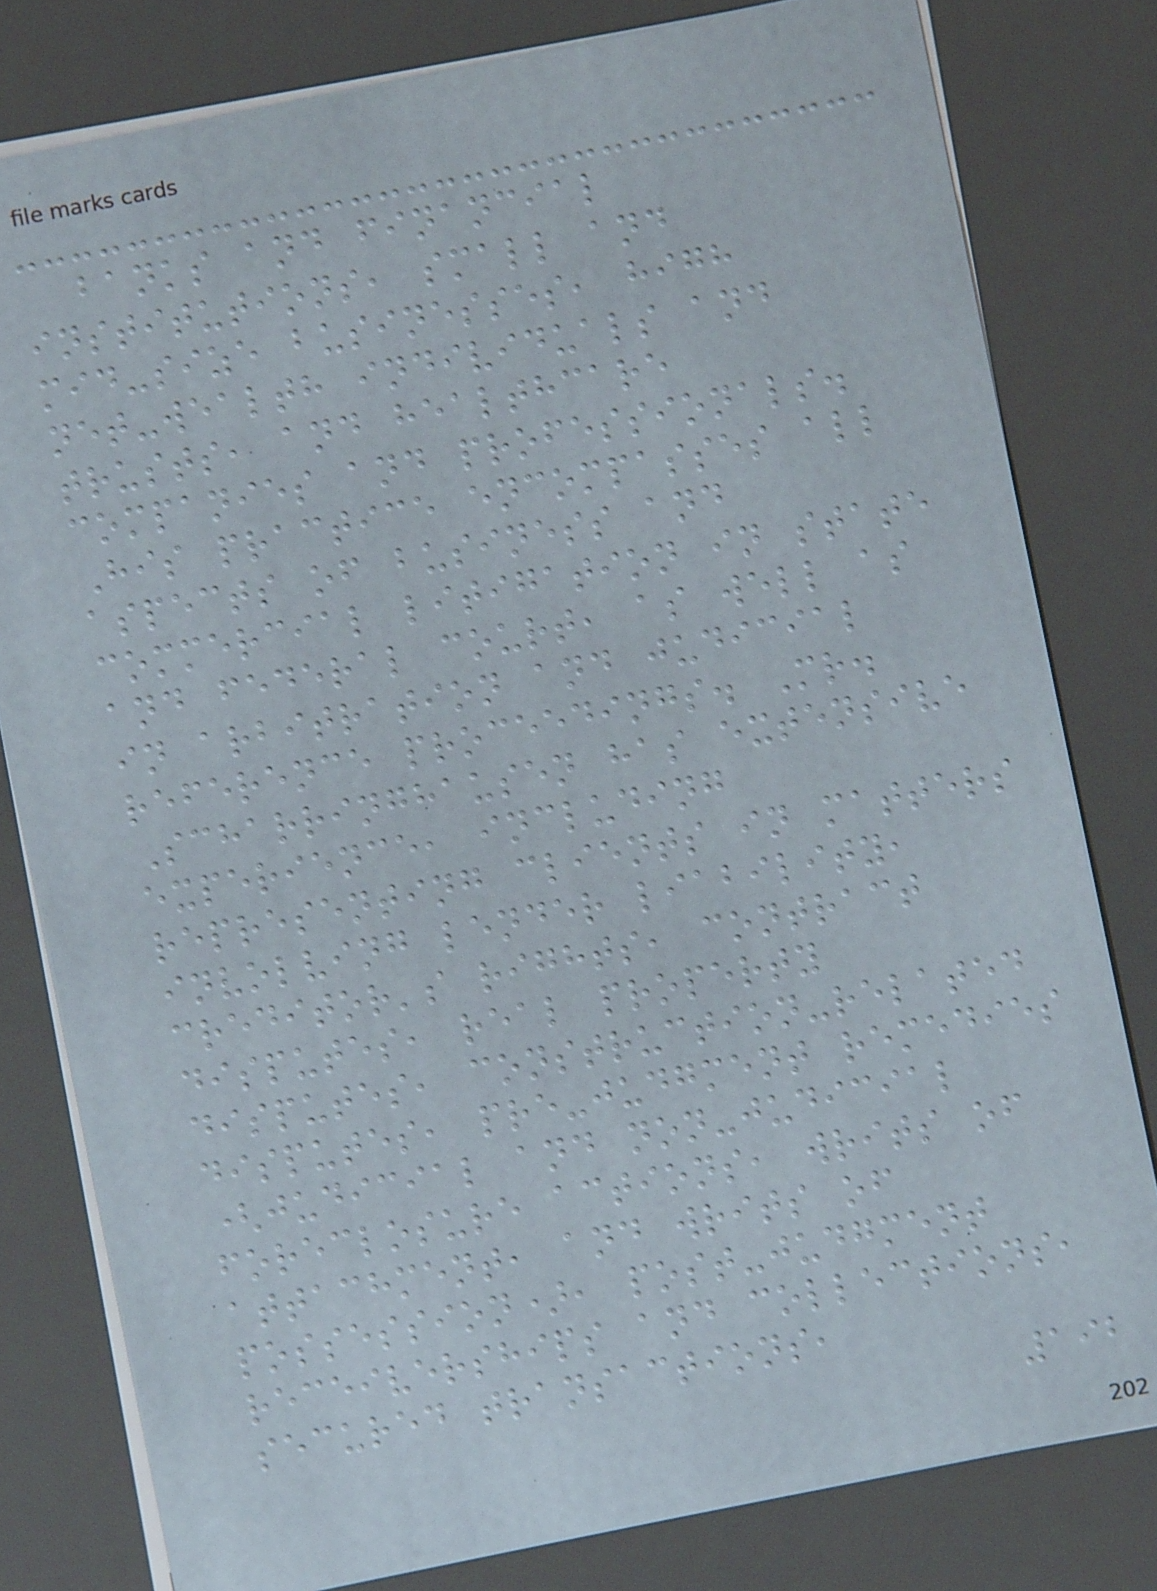banks and financial
institutions, small and
mid-size businesses, high
net-wealth individuals and
trusts, and healthcare
companies and professionals.
His practice encompasses all
aspects of business and
commercial litigation in state
and federal court, as well as
in arbitration and judicial
reference proceedings. Mr.
Scharringhausen has extensive
experience, including
representing clients in matters
involving lender liability,
creditor's rights, contract
disputes, real property
disputes, construction-related
disputes, pre-judgment remedies
(judicial and non-judicial
foreclosure actions, writs of
attachment, and writs of
possession), post-judgment
receiverships and collections,
secured transactions,
192
